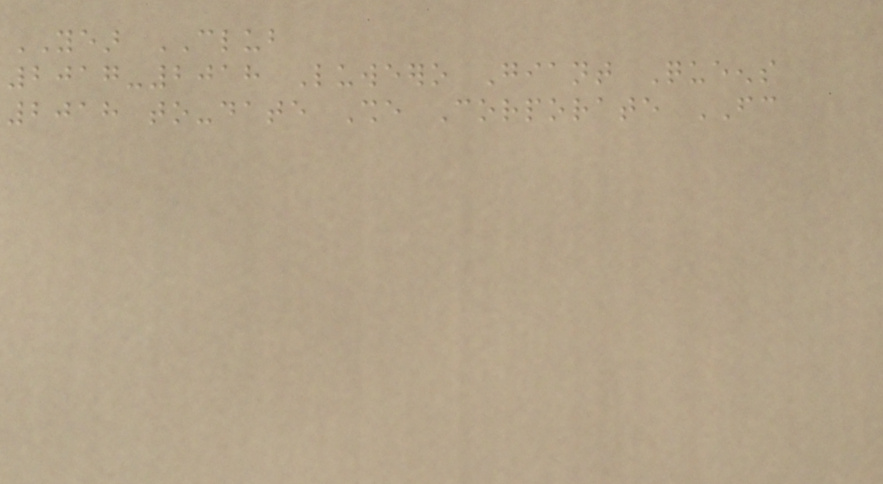YEAR CLUB
2017-2018 Luweero Giant Queens
2018 to-date She Corporate FC
